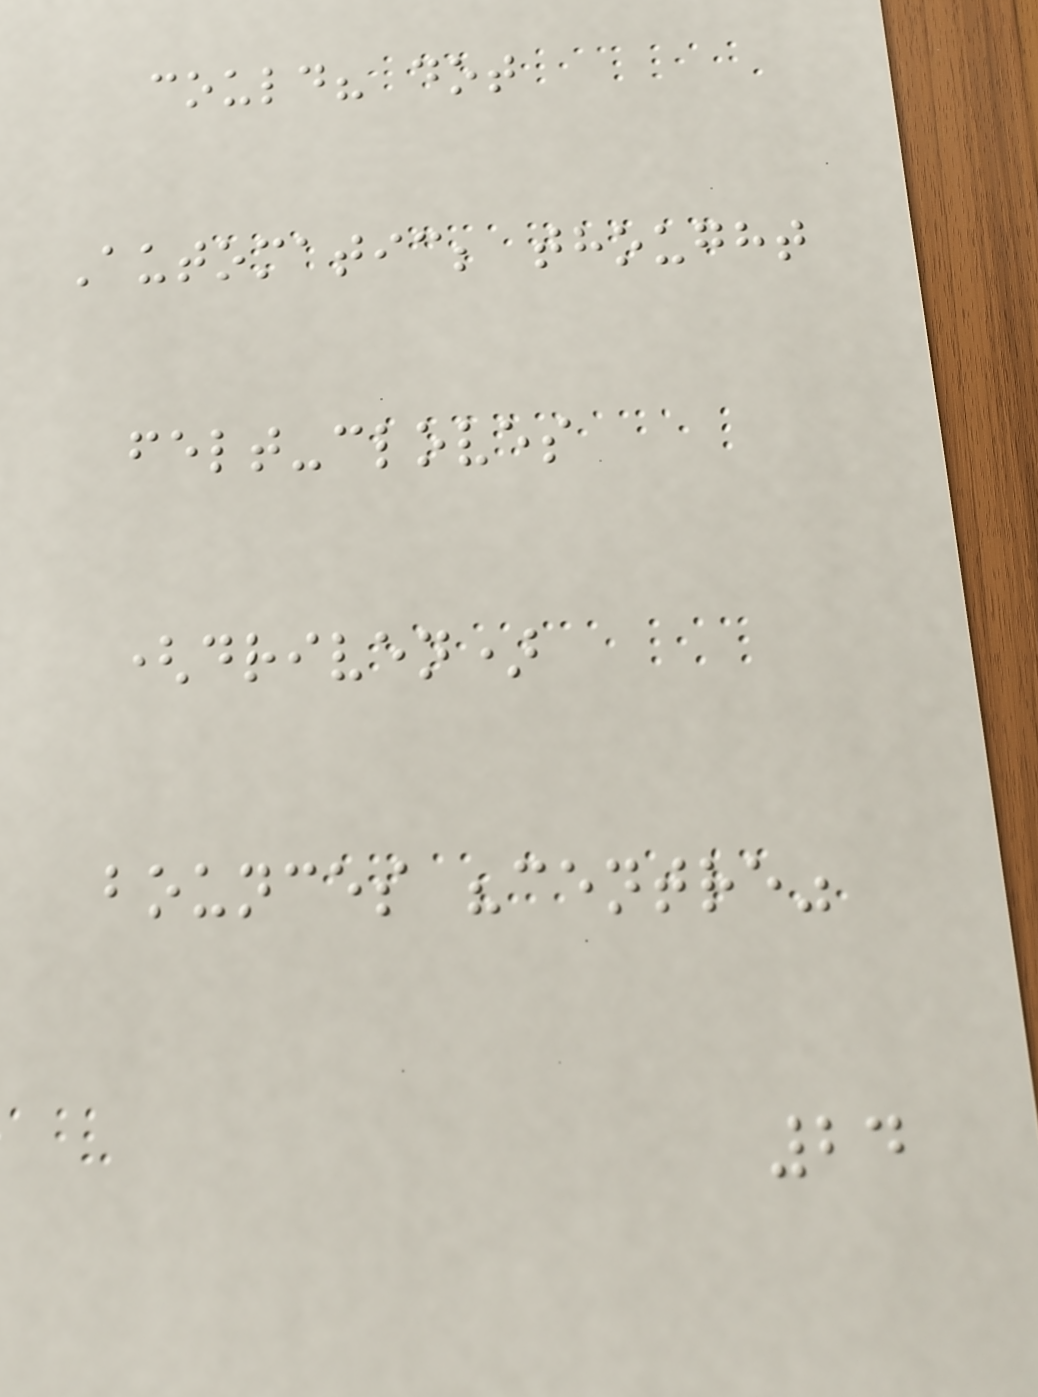could? dot
Automatic; thought
felt-cloves
(driven)
bounces "centre"
24
